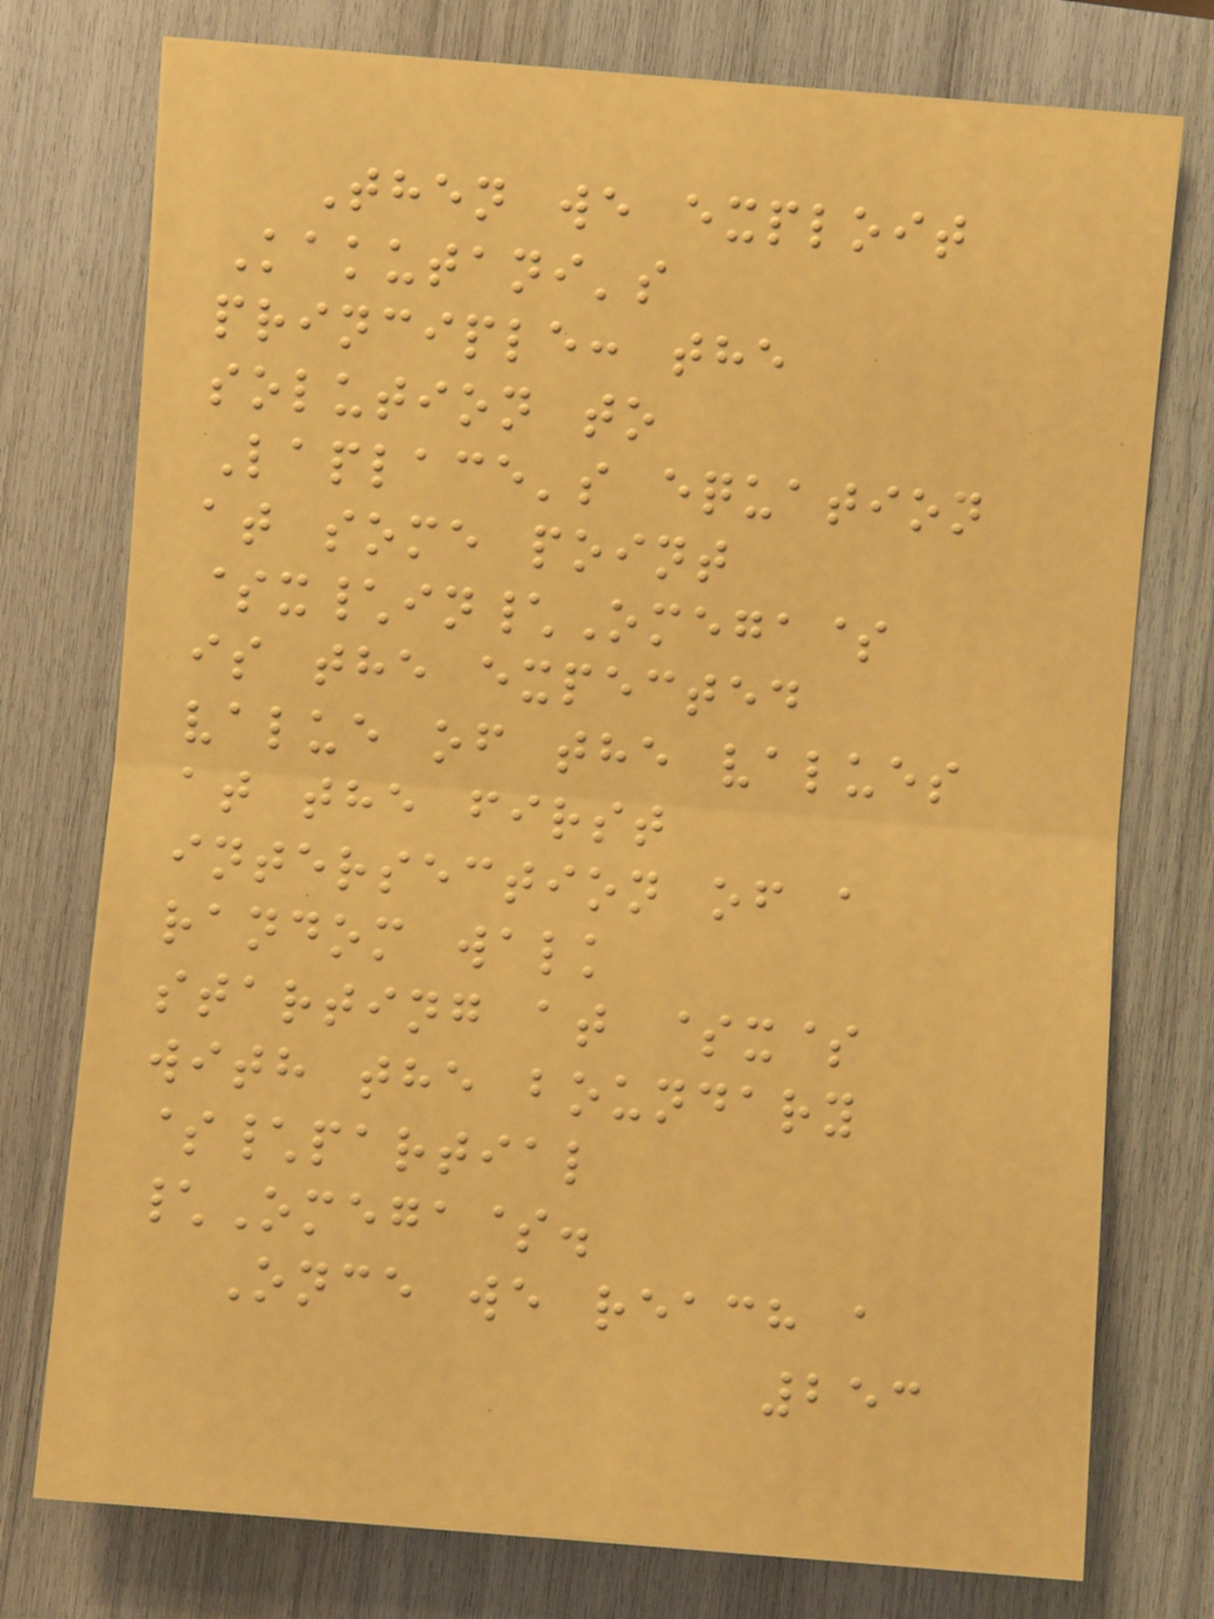Then we exploit
Kakutani's
principle: the
solution to
Laplace's equation
at some point
$x\in\Omega$
is the expected
value of the values
at the first
intersection of a
random walk
starting at $x$
with the boundary
$\partial
\Omega$.
Once we reach a
253
